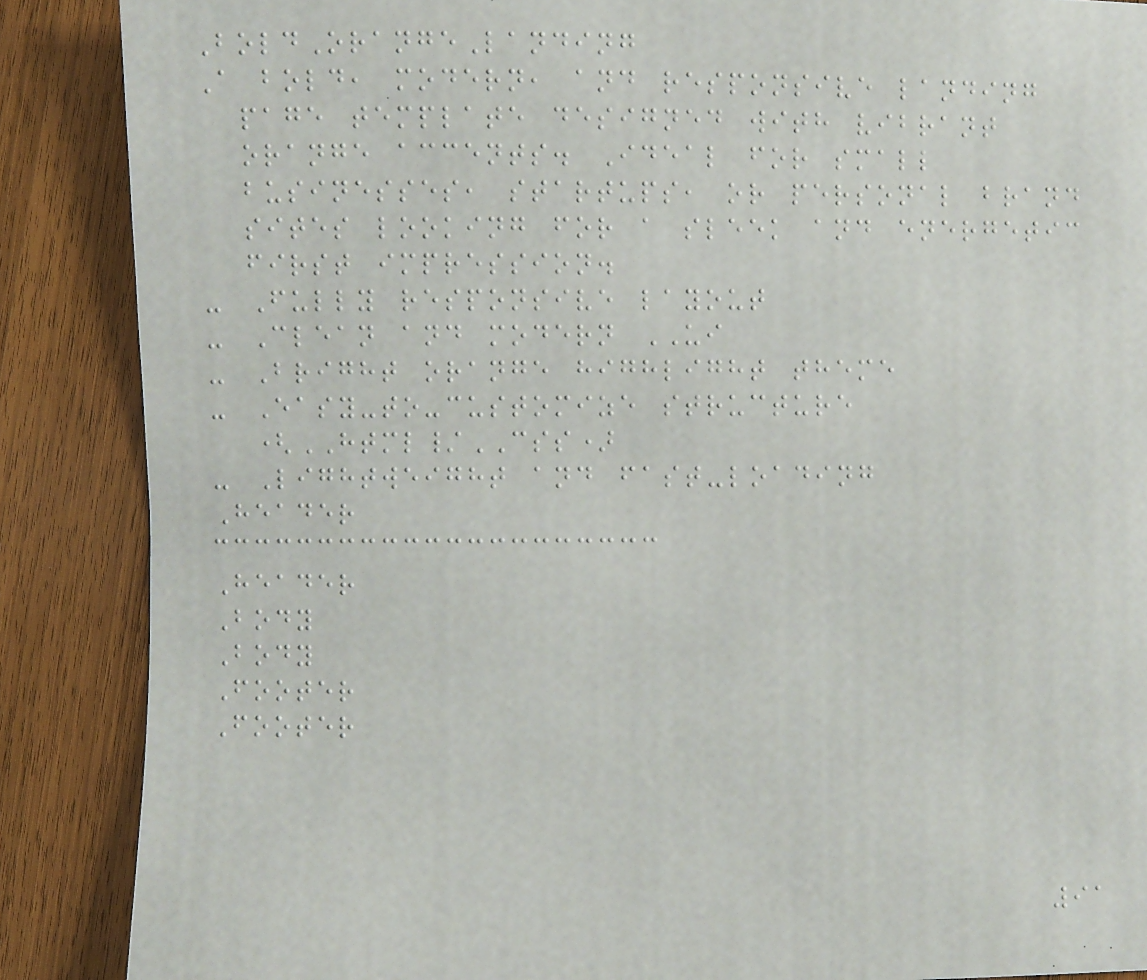BoldOrangeLanding
A bold, modern, and responsive landing
page template designed with vibrant
orange accents. Ideal for small
businesses, startups, or personal brand
sites looking for a sleek and energetic
first impression.
- Fully responsive layout
- Clean and modern UI
- Bright orange highlight theme
- Easy-to-customize structure
(HTML/CSS)
- Lightweight and fast-loading
Header
Header
Body
Body
Footer
Footer
91
